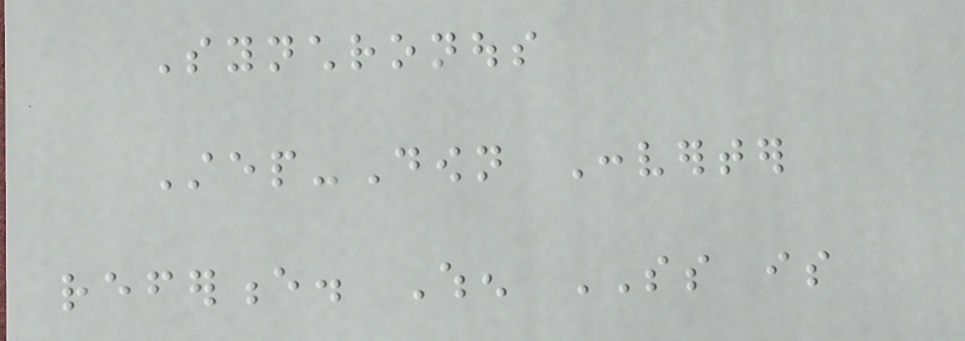Synchronous
Step-Down Converter
reference. When SS is
